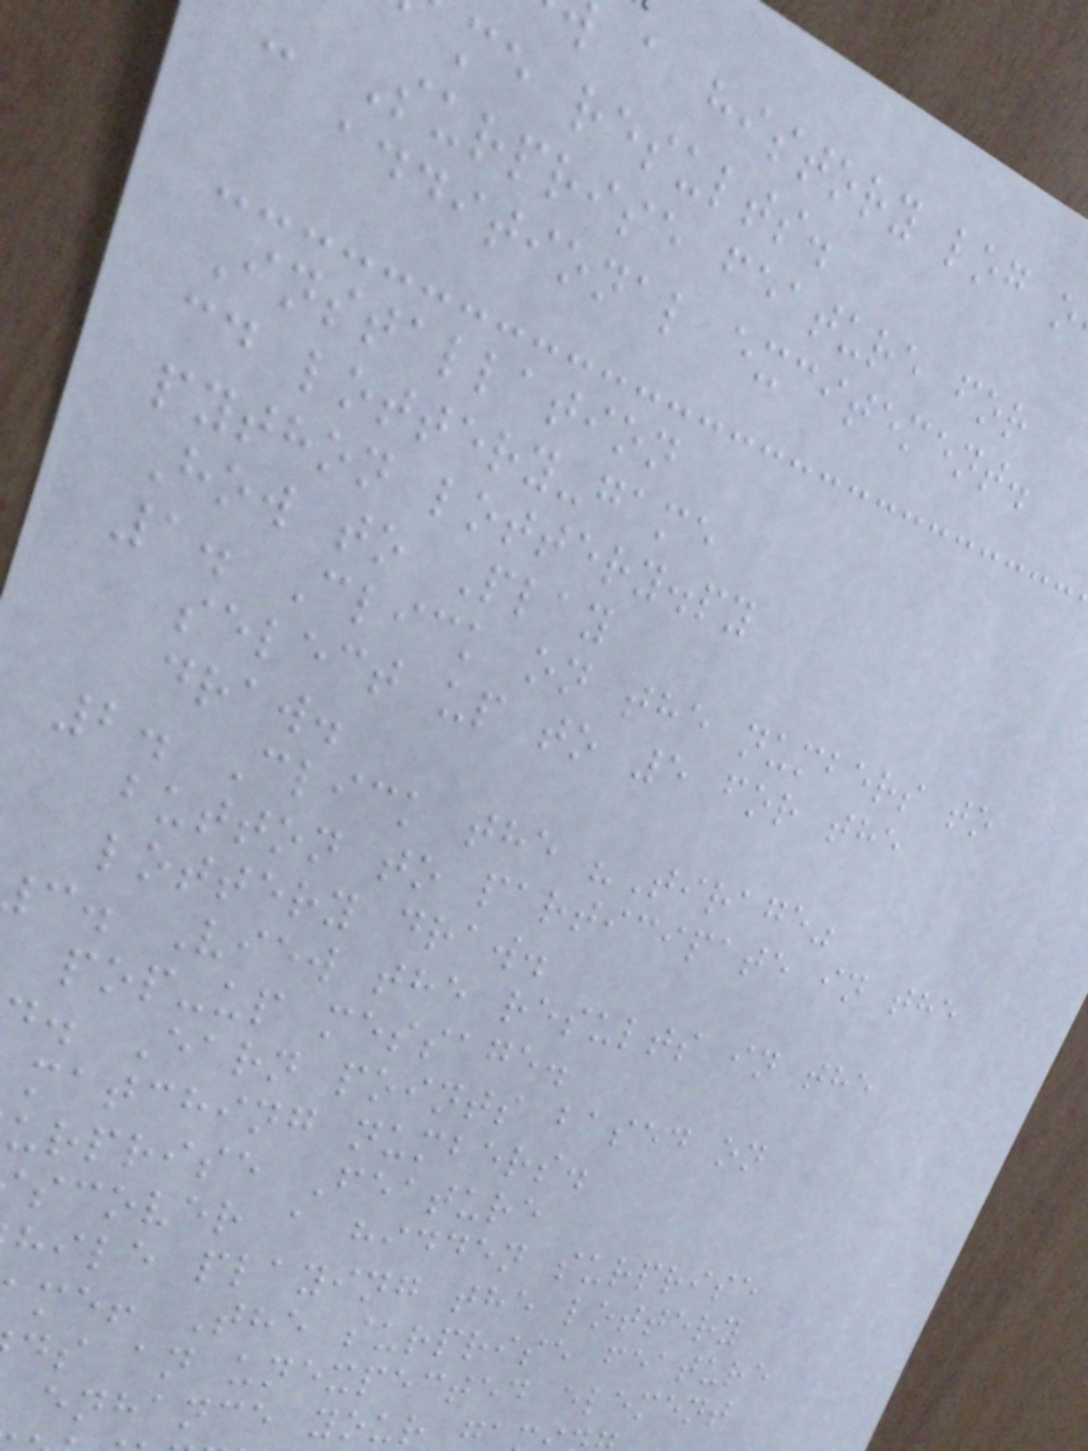a history log o
me results.
Surprise feature for
additional excitement.
Installation
cd lottery-game
python lottery.py
How to Play
1. Click on the numbers to
select up to 5 for the
draw.
2. Click the "Tirage"
button to participate in the
lottery draw.
c. View the results in the
pop-up message.
. Earn points based on
matching numbers.
urprise Feature
scover a hidden surprise
hile playing the lottery
me! The surprise feature
ds an unexpected element
enhance your g
